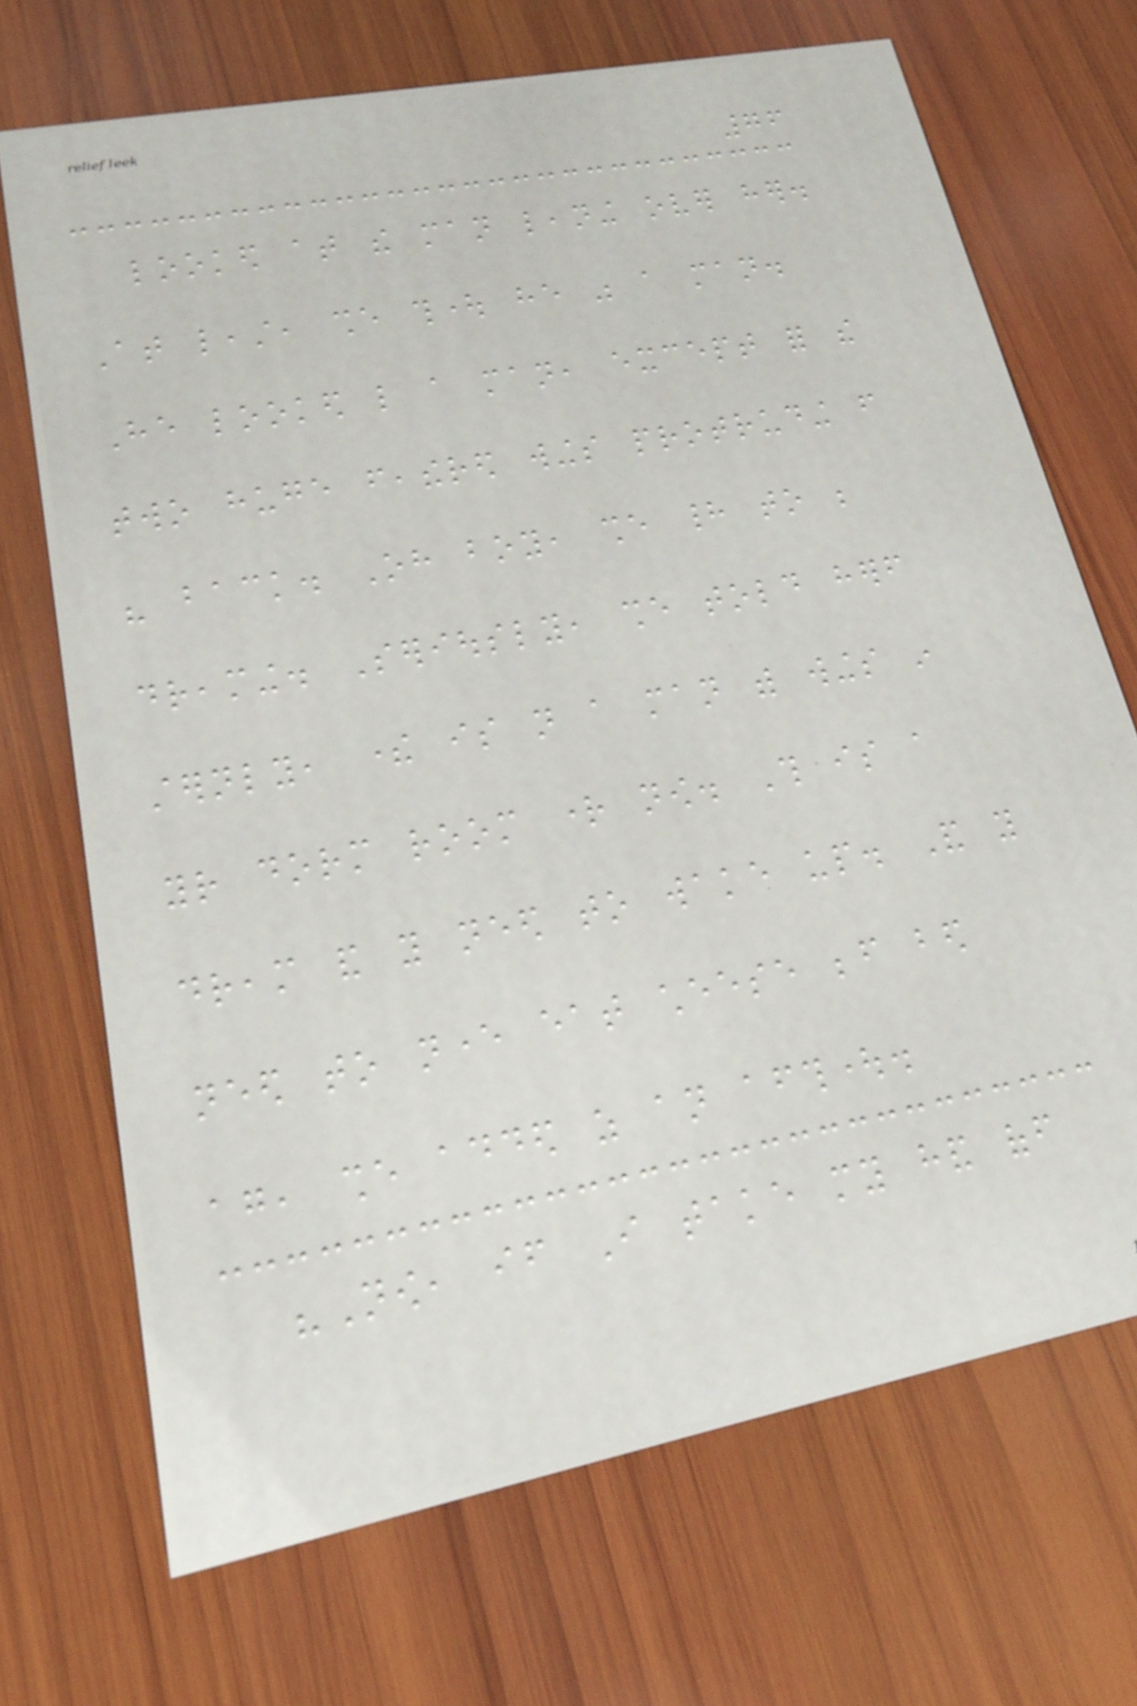76
looked at the man leaning over her.
At least, she thought he was a man.
He looked like a man, except for the
two huge feathered wings protruding from
his back. Oh boy, she had to be
dreaming. Seriously, she told herself
sternly, there is not a man with wings in
your dorm room right now. This is a
dream and you need to wake up. And you
need to never eat cheese before bed
again, she added as an afterthought.
"Now, if I take my hand off
